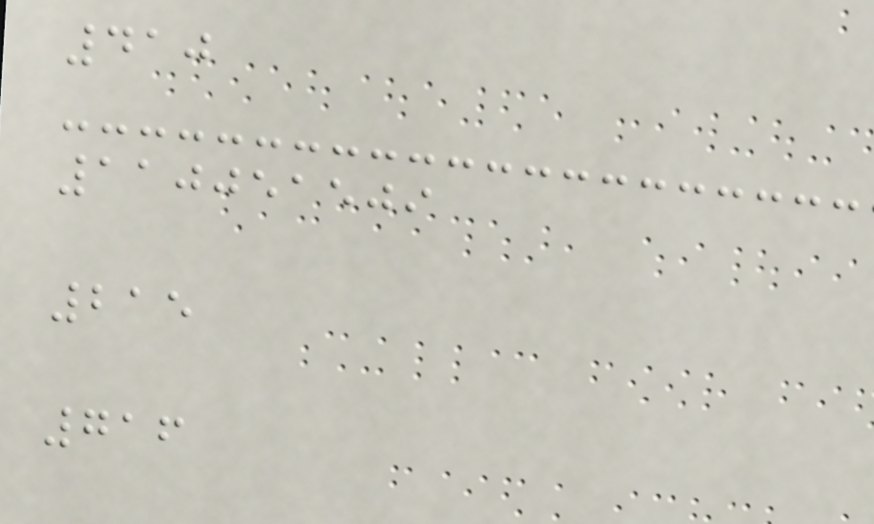410
110051509
215
716
